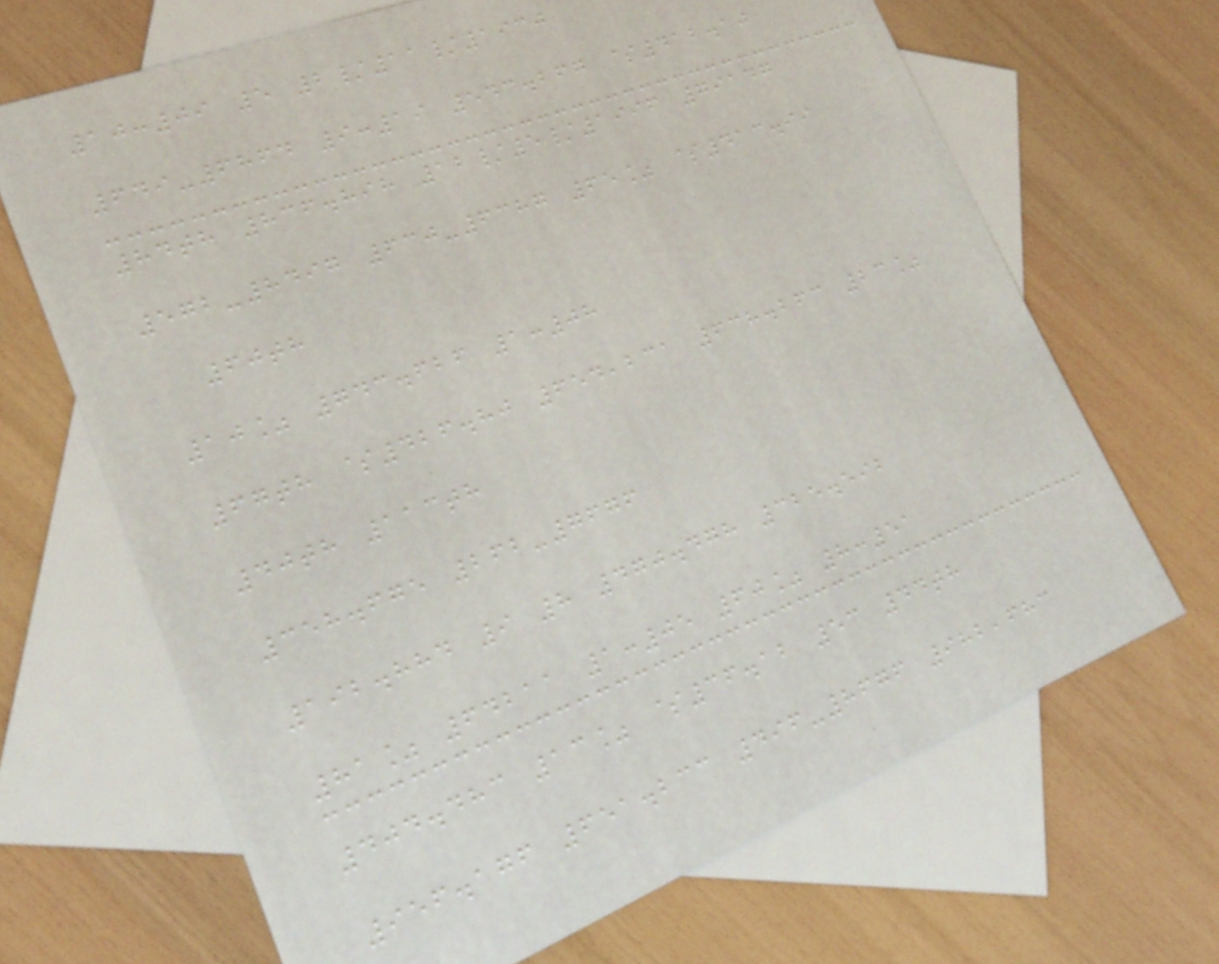10:09 5 2/11/1930
649-6864 9:19 543.267 $412.10
84th 836.898 12/5/1996 79147
572-8497 630-6387 65% $413.99
60th
10% 743.626 1:08
67th $426.80 654,231 638.263 23%
40th 113th
358.675 262-7676
192.884 9 8 470.478 325.592
81% 64211 1:05 60% 8:51
404.483 13% $36.12 53 44th
956.176 651.233 496-8676 982,683
